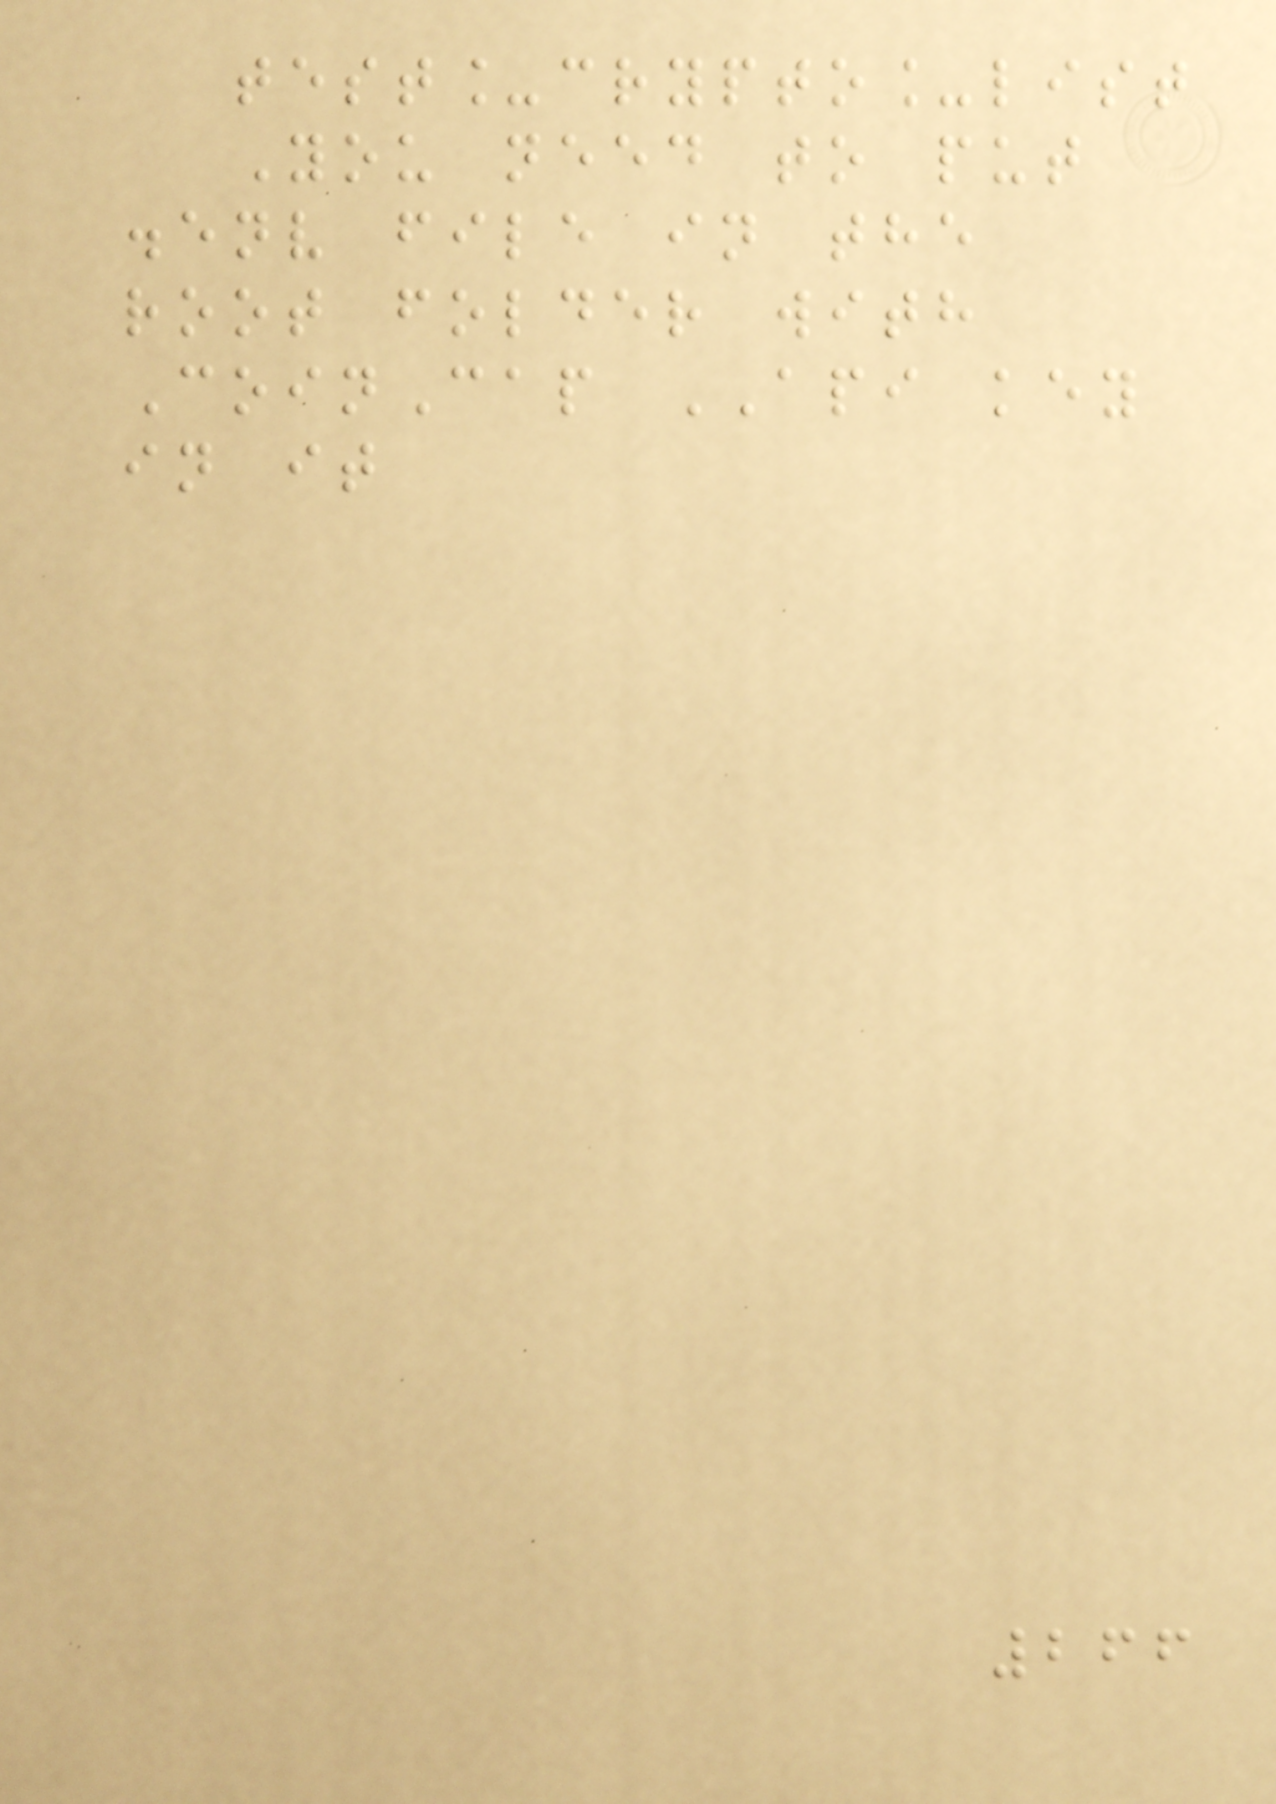test_crypto_list
You need to put
.env file in the
root folder with
CoinCap API key
in it
266
